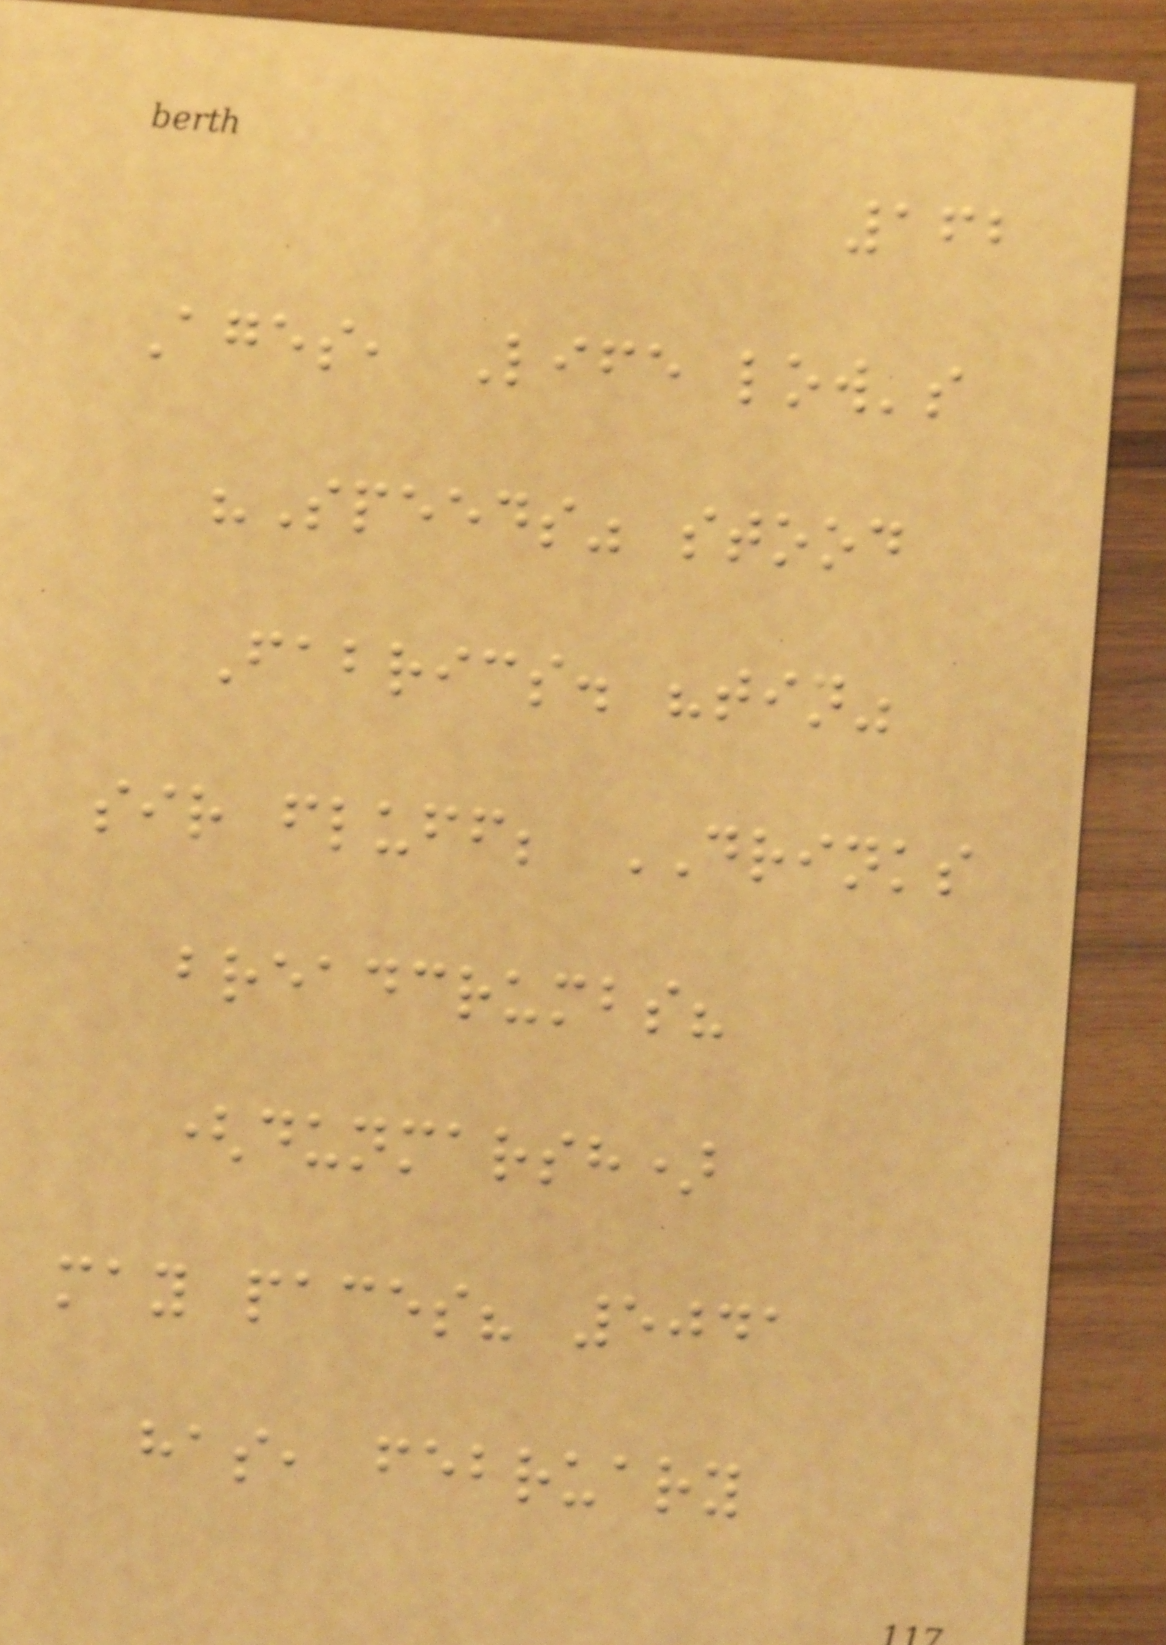162
Ages, Life low's
"Speeds" stood
Fabrics. "tin"
sir fluff; DRINKS
breadcrumbs?
(dunmarsh)
may paces? 5041
has, february
